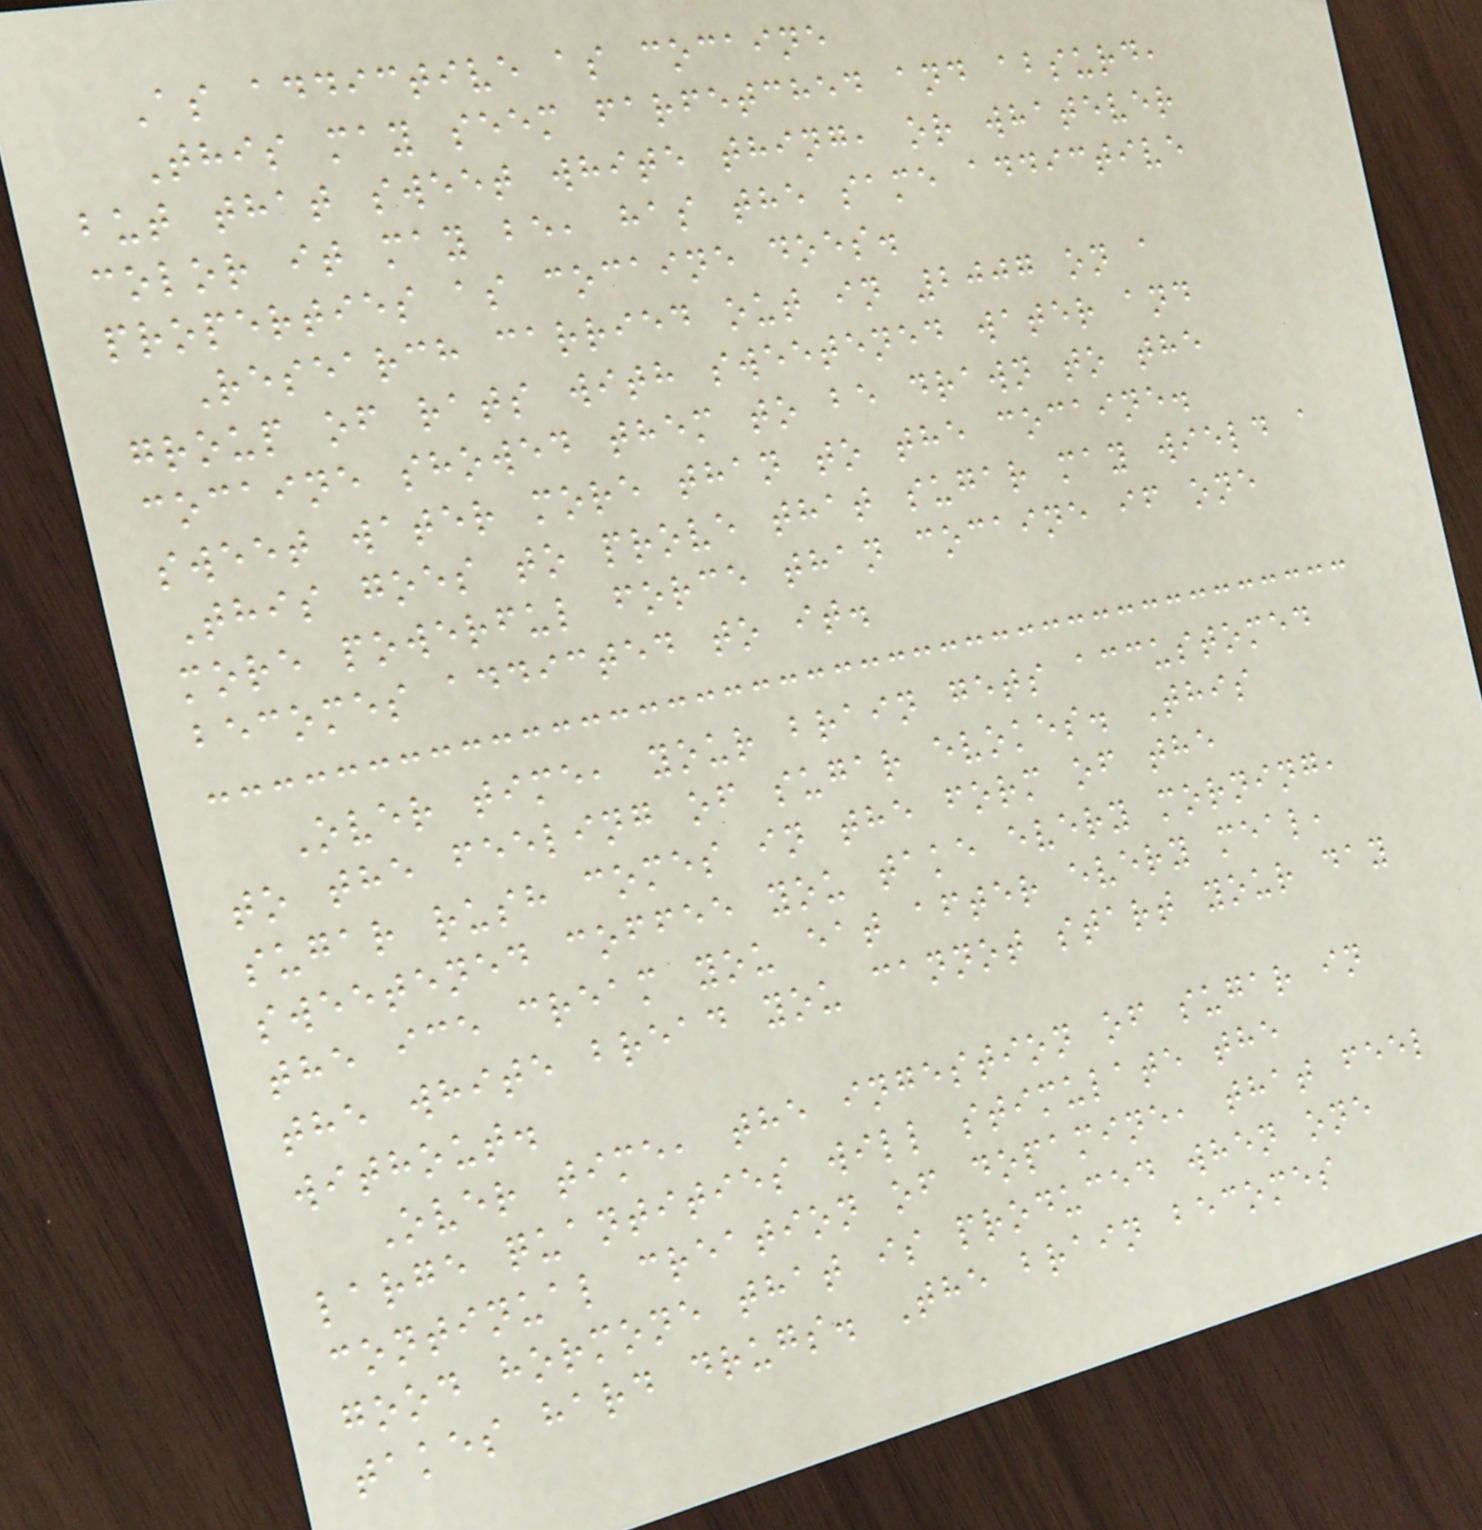As addictive as cocaine
This may seem farfetched and absurd,
but that sweet white thing, or whatever
color it may be, has the same addictive
properties as cocaine does.
Research carried out in 2007 on a
group of rats with sweetened water and
cocaine showed them to be drawn to the
sweet water more than to the cocaine.
This goes to prove that sugar may wield a
more powerful force than cocaine if one
becomes addicted to it.
Over time, your brain gets accustomed
to the feeling of sugar evokes. This
sugar rush comes in the form of the
sweetened coffee you take every morning,
the ice cream you eat after every meal,
the white bread you cannot start your day
without.
Over time, the ingestion of sugar in
large quantities will stimulate the
continual creation of dopamine, that feel
good hormone that is produced when one
takes hard drugs. The brain becomes
